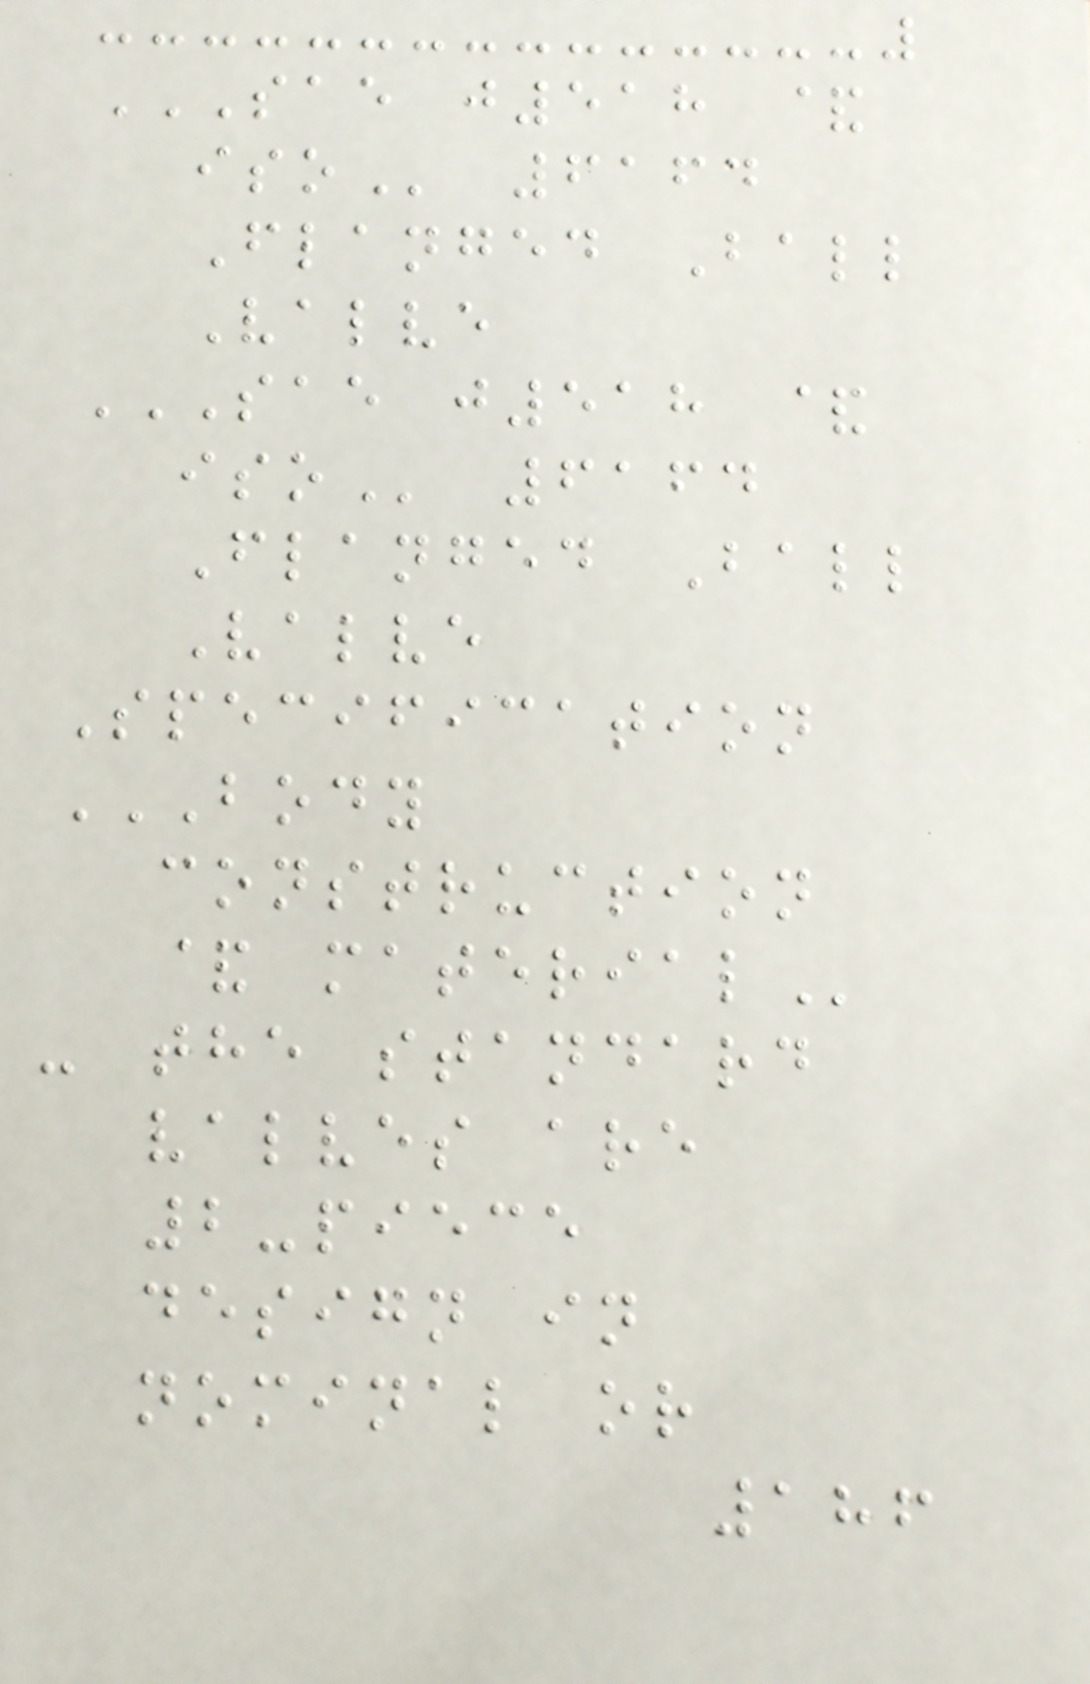SAE J518 &
ISO 6164
Flanged Ball
Valve
SAE J518 &
ISO 6164
Flanged Ball
Valve
Specification
BODY
CONSTRUCTION
& MATERIAL
- the standard
valves are
2-piece
design in
nominal or
186
